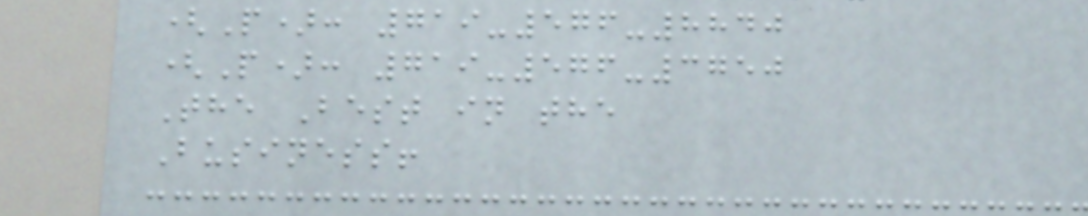(P): 719-576-8840
(P): 719-576-3750
The Best in the
Business!
